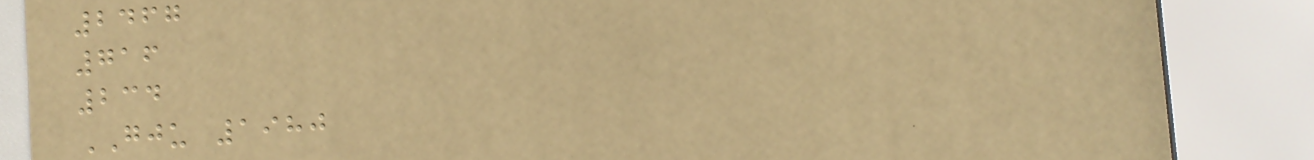2467
716
234
GJU 1980
